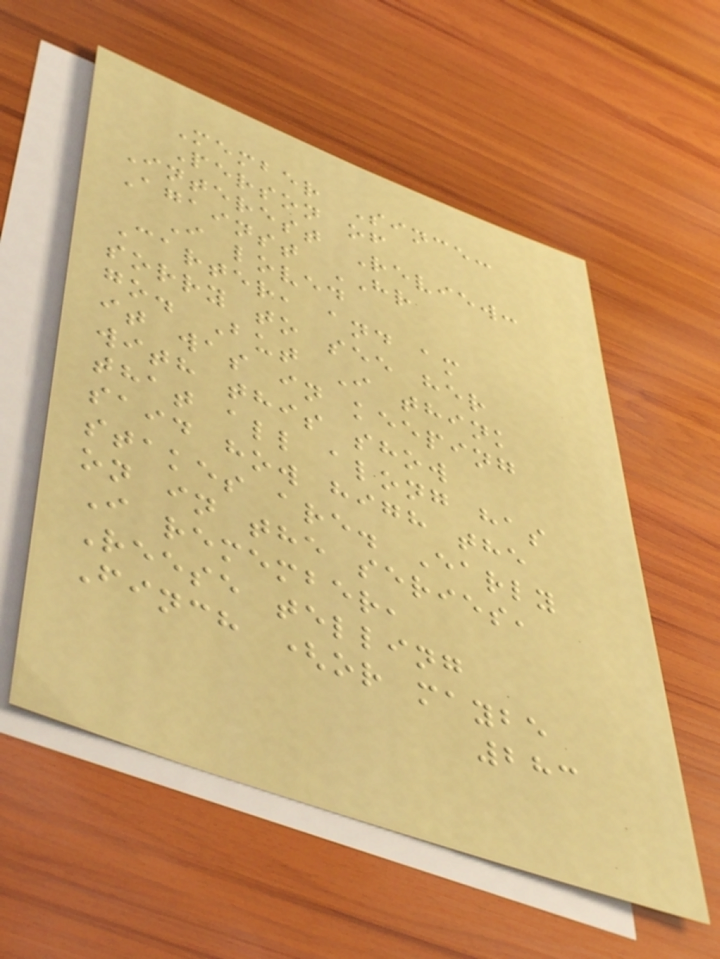Member Since:
Person of
Interest Review:
Against HR
I loved
Carter, and am
sorry to see her
go. But I think
it was in keeping
with this show
that all along has
said how high the
stakes are. Early
on in the series,
I remember,
Reese telling
Finch (or maybe
283
